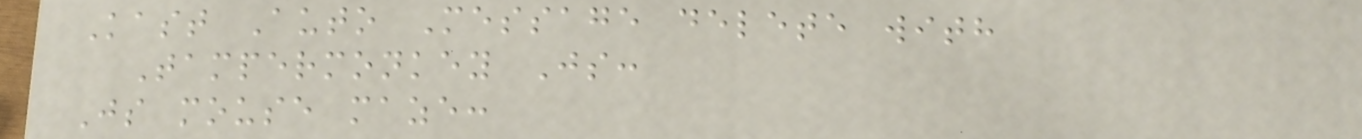Kast Auto Message delete with
Tampermonkey Js:
Js mouse maze:
